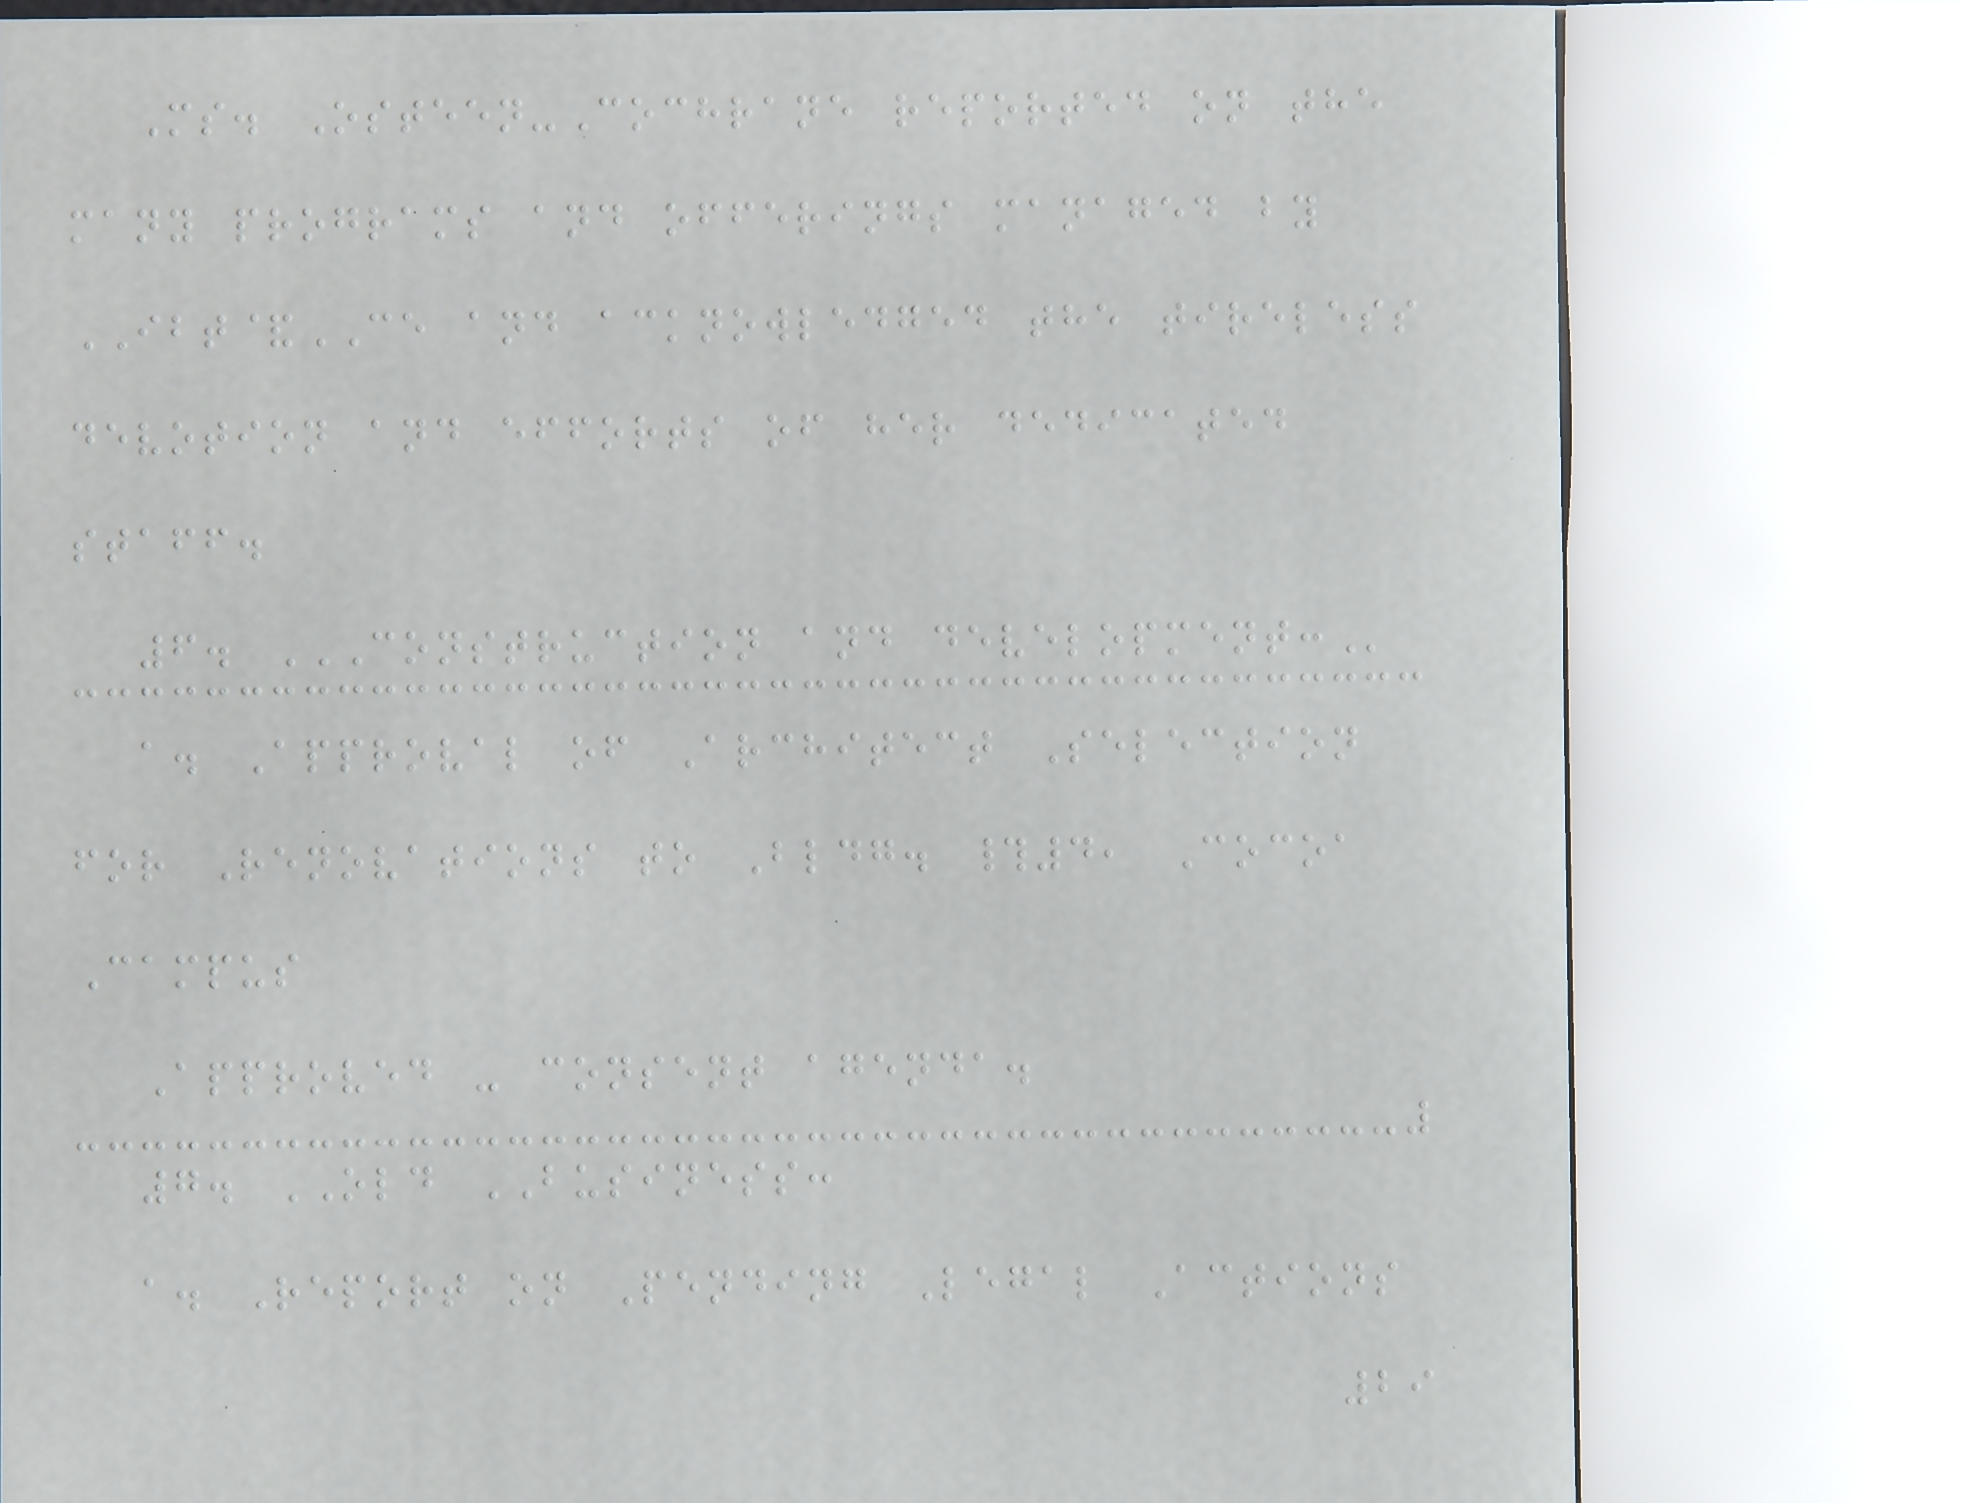Ms. Osteen-Cochrane reported on the
many programs and offerings managed by
IBT&CE and acknowledged the tireless
devotion and efforts of her dedicated
staff.
6. CONSTRUCTION AND DEVELOPMENT:
a. Approval of Architect Selection
for Renovations to Bldg. #4, Cocoa
Campus
Approved - consent agenda.
7. OLD BUSINESS:
a. Report on Pending Legal Actions
29
